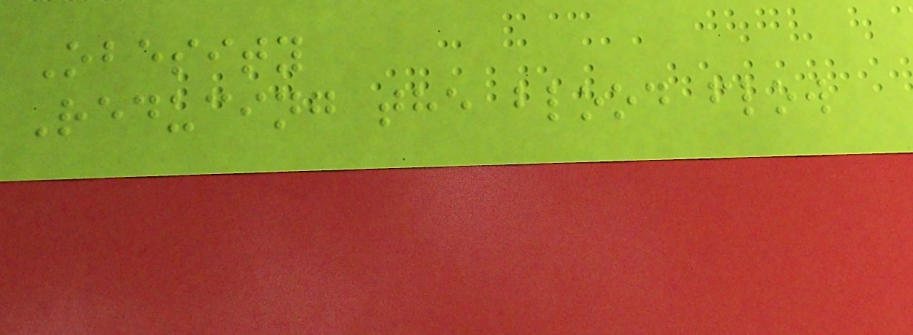Obesity
Reducing the blood flow
